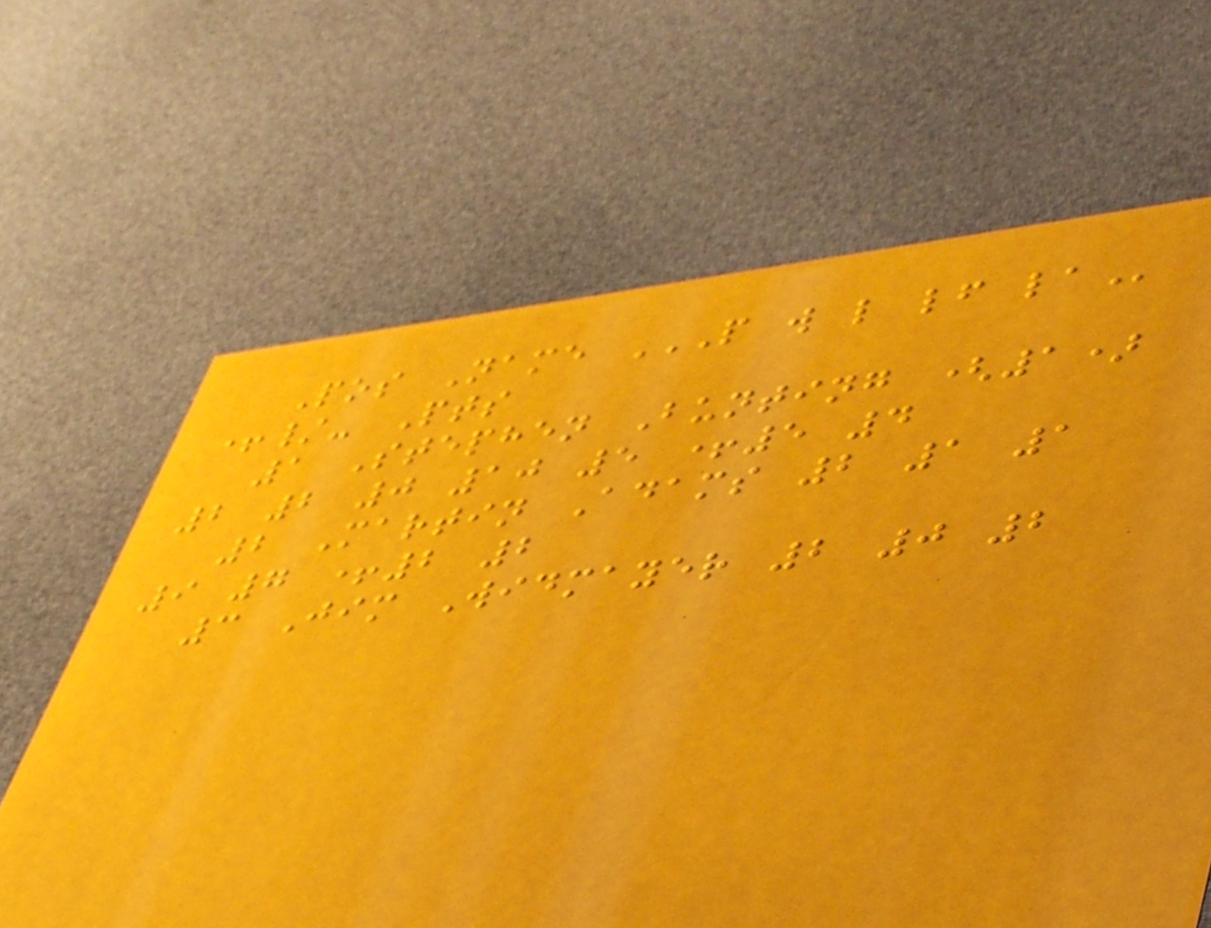Pos Name P W L LF LA
+/- Pts
1 Stephen Bunting (1)
2 2 0 10 5 +5 4
2 Martin Adams 2 1 1
9 7 +2 2
3 Jim Widmayer 2 0 2
